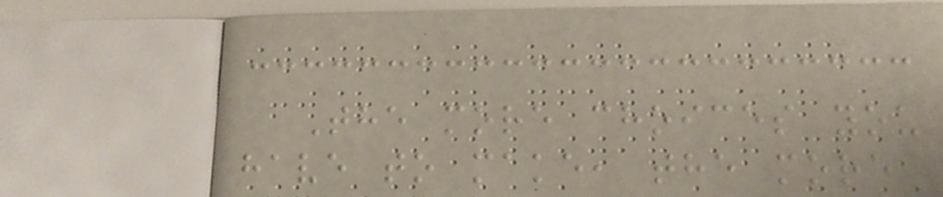The more choices you
have to make, the more
